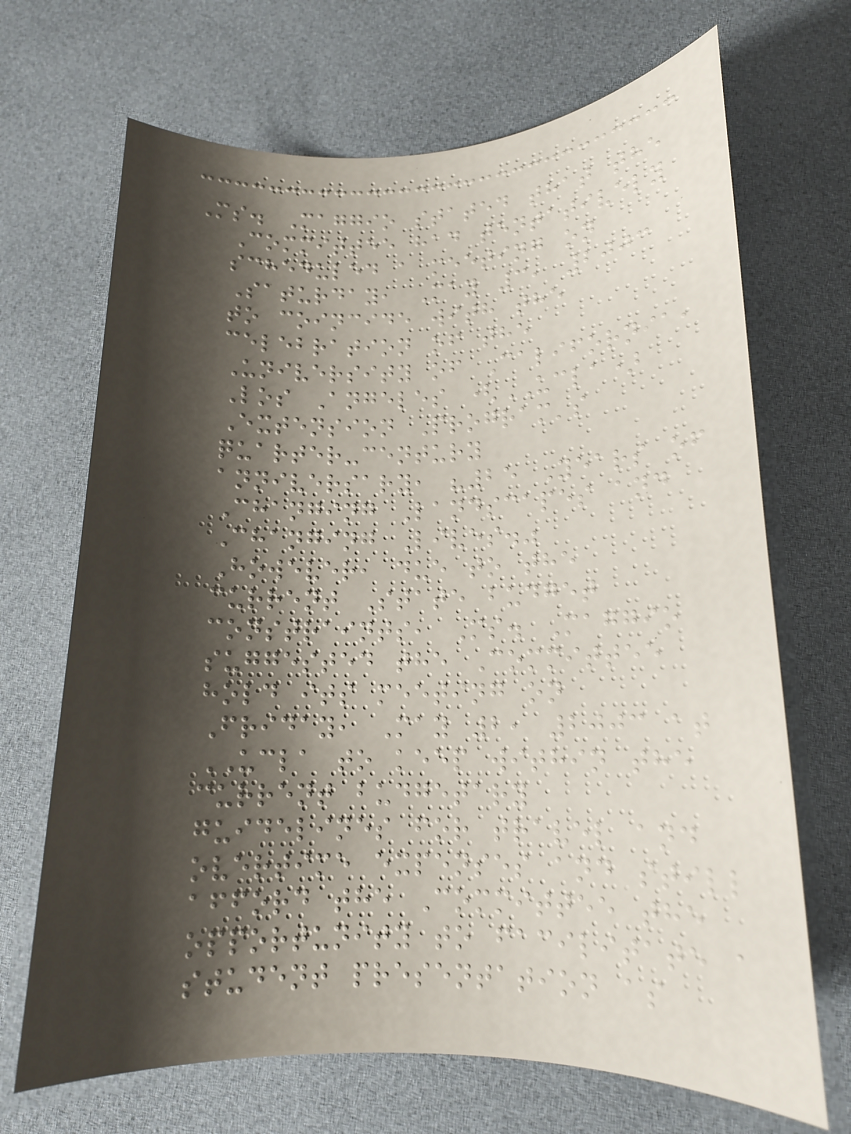Ms. Maggio stated that the
Committee had tentatively
scheduled a meeting on
Saturday, May 3, 2003
to coincide with the
celebration of the
University of California,
Los Angeles (UCLA)
Extension Program's
quarter-century
anniversary, "25 Years of
Changing Landscapes and
Changing Lives."
However, due to the
current State budget
constraints, Ms. Maggio
suggested the Committee
hold its meeting on
Friday, May 2, 2003 at
UCLA to keep within the
current budgetary
guidelines for travel and
overtime expenses and still
afford the Committee the
opportunity to facilitate a
student presentation as
